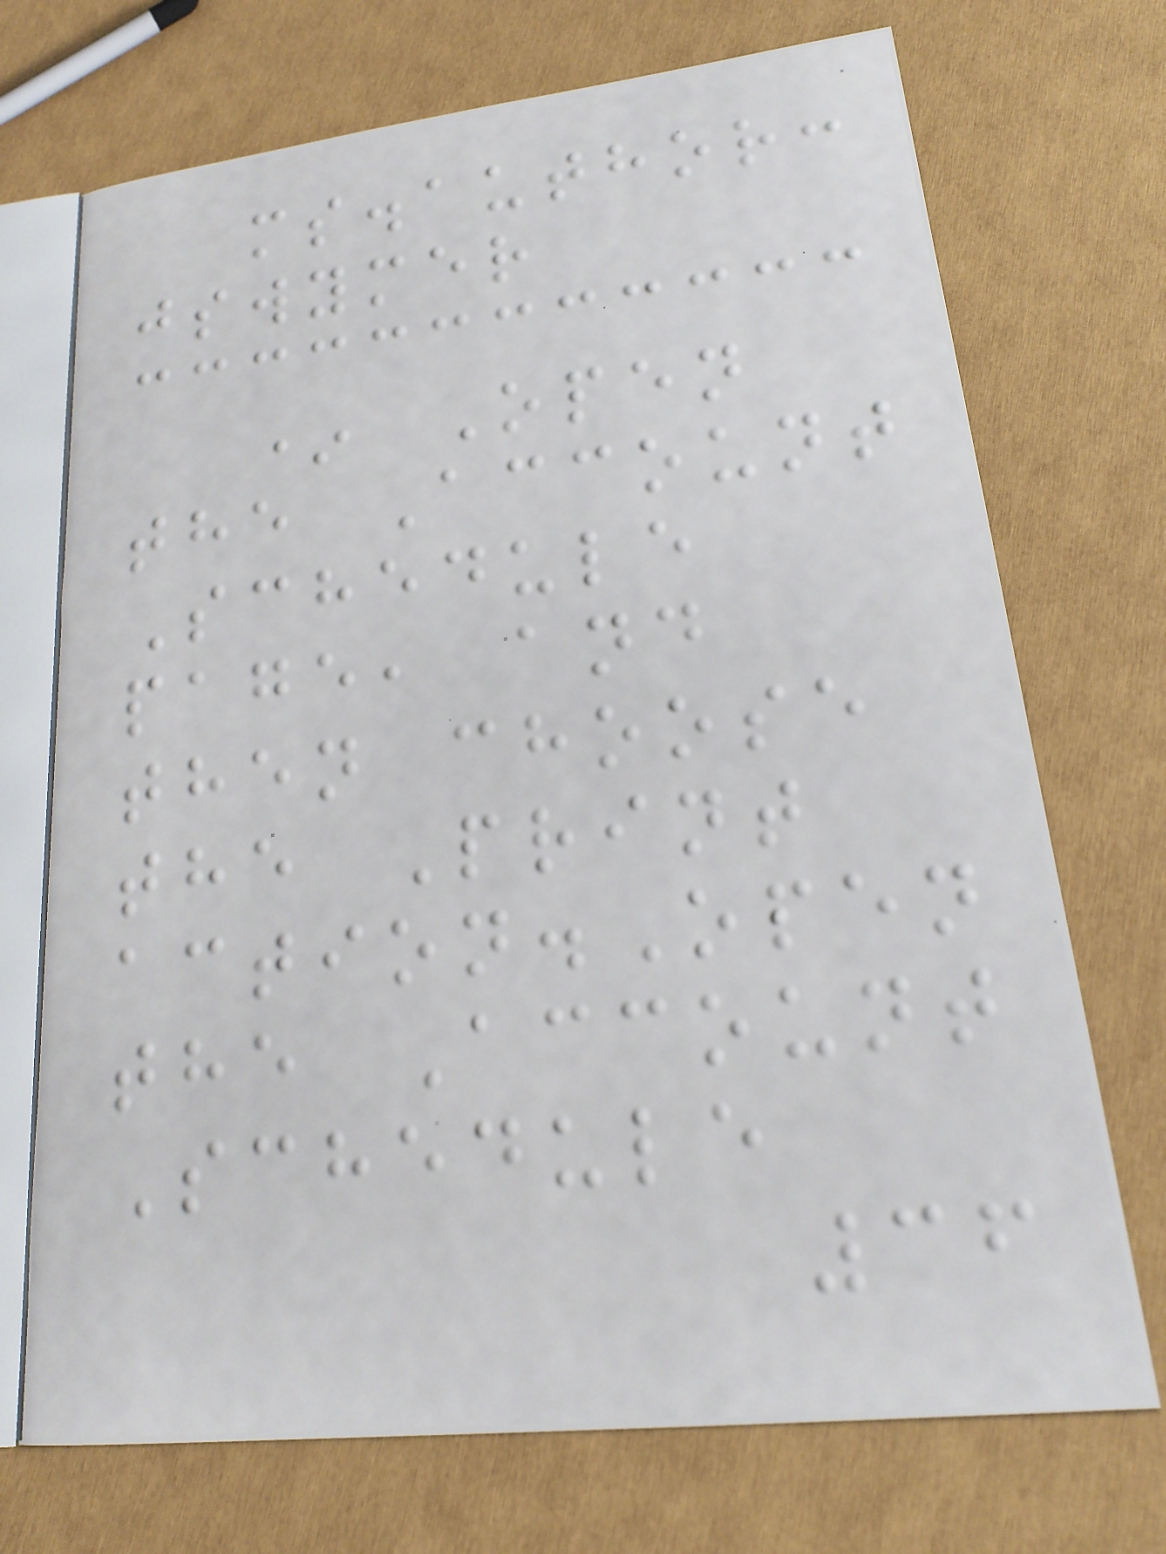ms.author:
jswymer
* Open
the Account
Schedule
page, and
then choose
the Print
action.Open
the Account
Schedule
36
